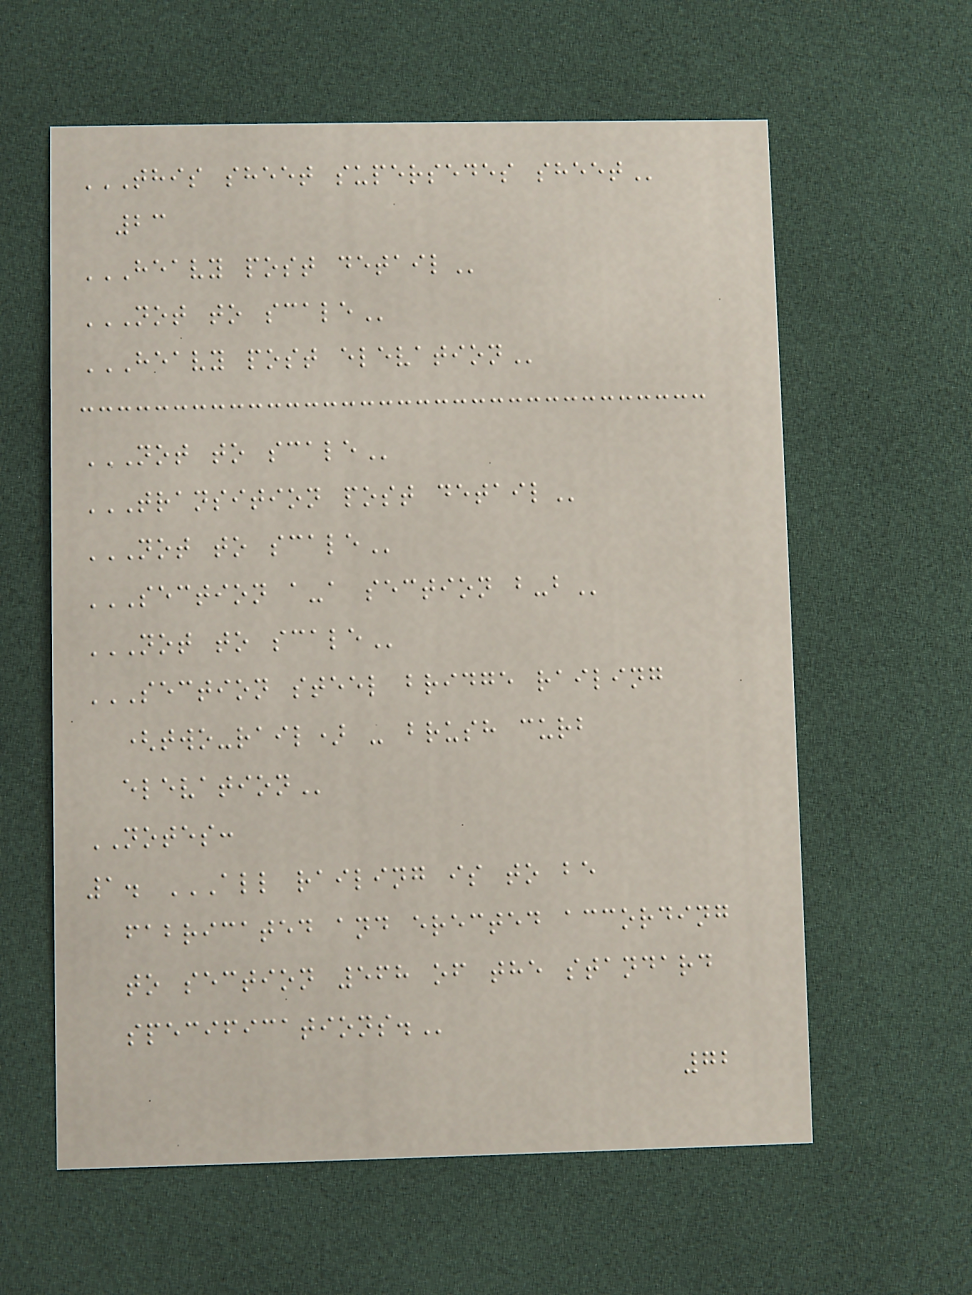THIS SHEET SUPERSEDES SHEET
23
HEAVY POST DETAIL
NOT TO SCALE
HEAVY POST ELEVATION
NOT TO SCALE
TRANSITION POST DETAIL
NOT TO SCALE
SECTION A-A SECTION B-B
NOT TO SCALE
SECTION STEEL BRIDGE RAILING
(TWO-RAIL) - BRUSH CURB
ELEVATION
NOTES:
1. ALL RAILING IS TO BE
FABRICATED AND ERECTED ACCORDING
TO SECTION 568 OF THE STANDARD
SPECIFICATIONS.
72
